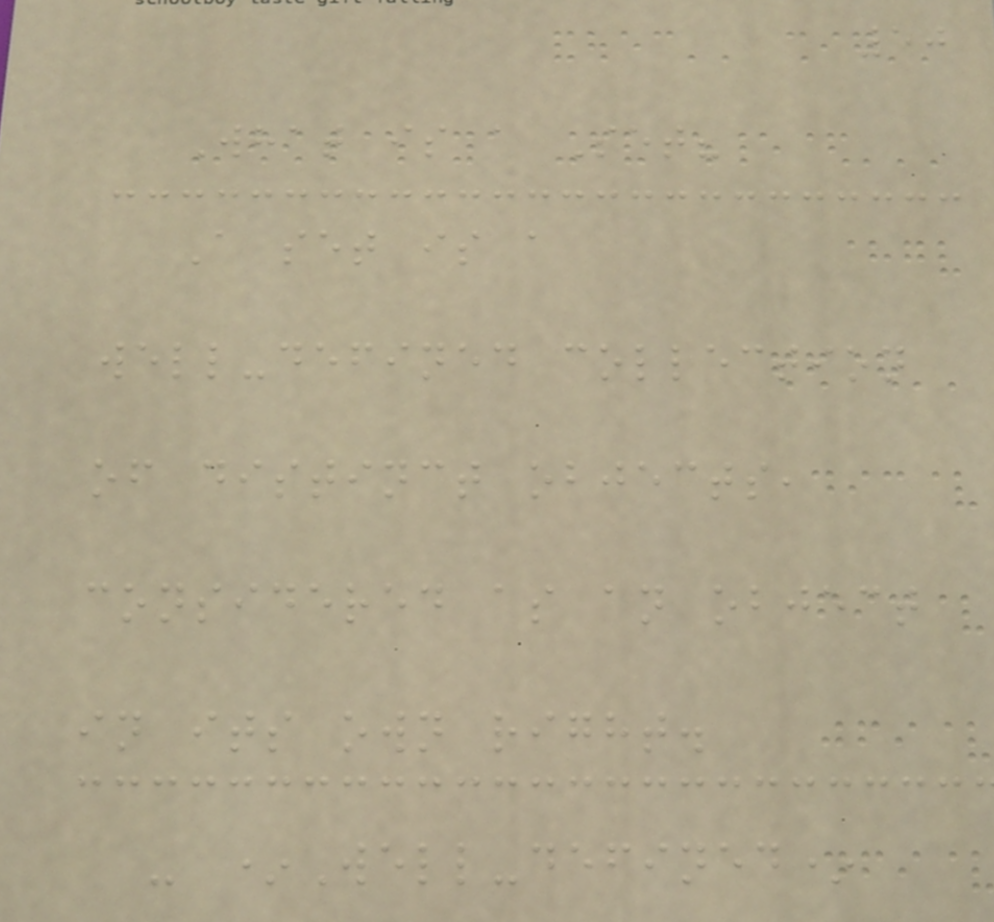50
What is a Set?
A set is a
well-defined collection
of distinct objects,
considered as an object
in its own right.
- *Well-defined*
